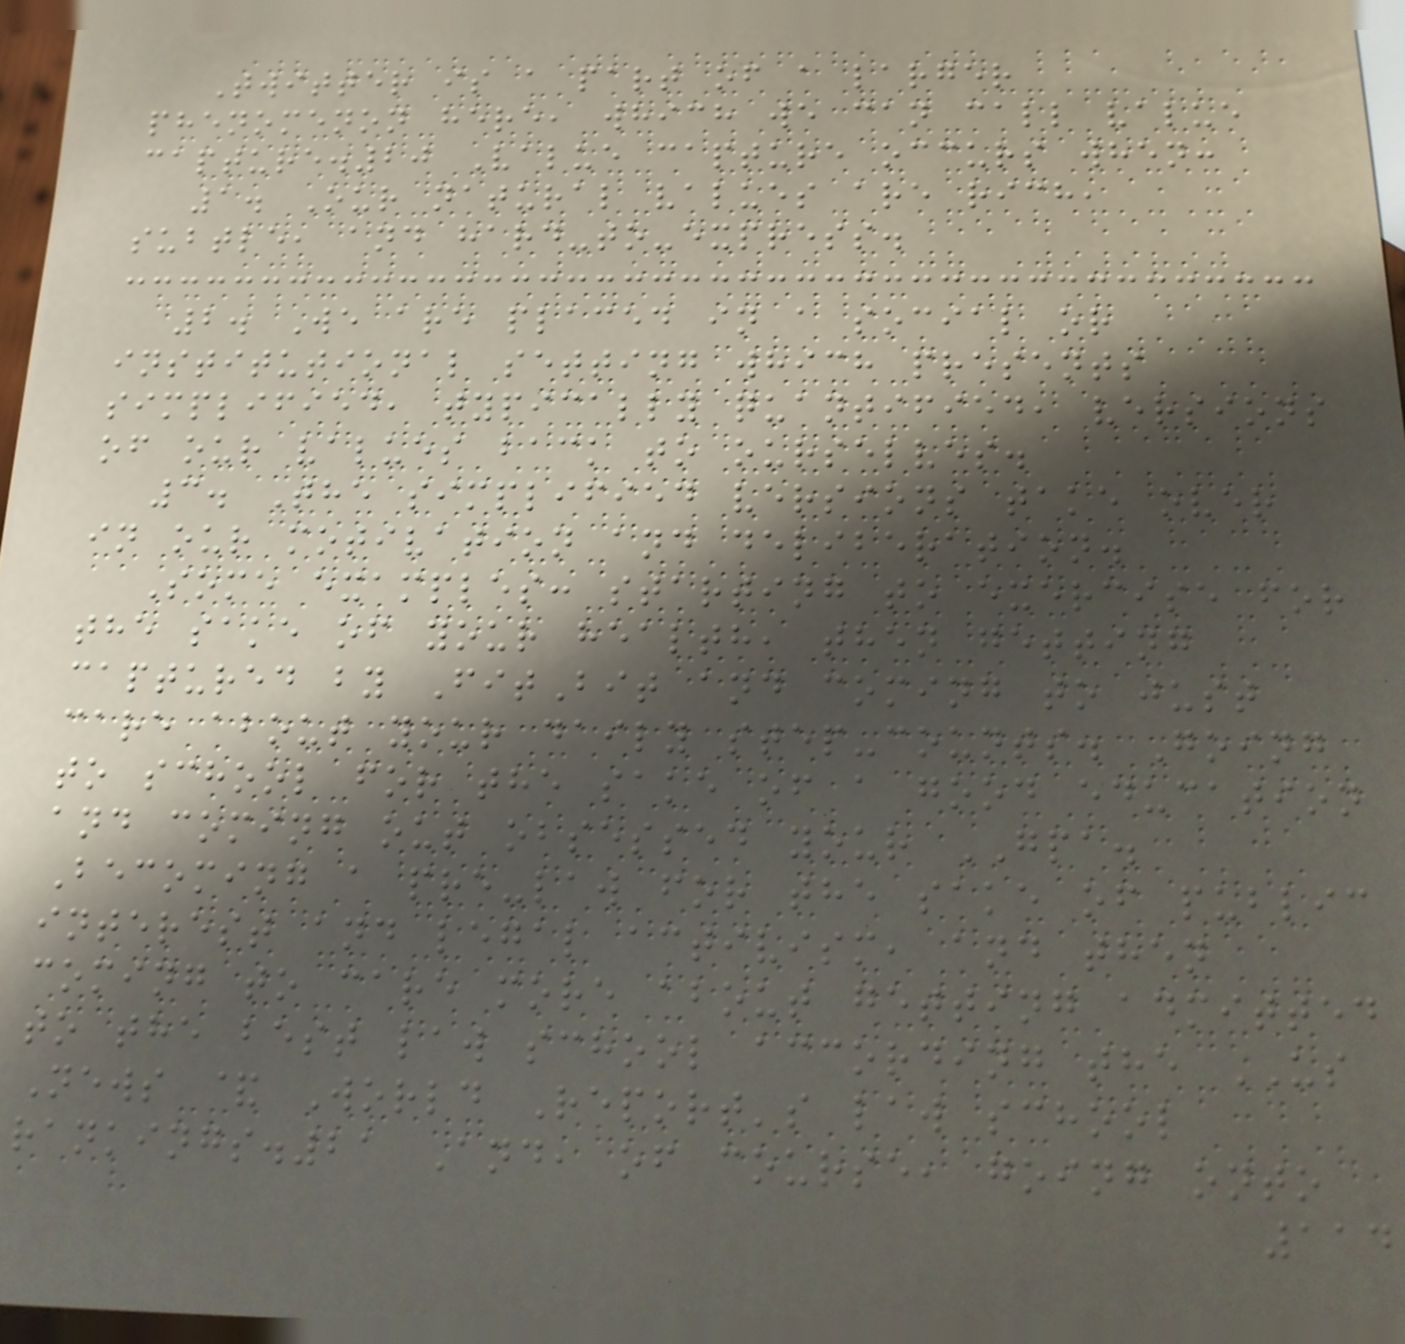Twitter is a part of a larger
phenomenon here, which we can call value
capture.20 Value capture occurs when:
1. Our natural values are rich,
subtle, and hard-to-express.
2. We are placed in a social or
institutional setting which presents
simplified, typically quantified, versions
of our values back to ourselves.
3. The simplified versions take over
in our motivation and deliberation.
Some examples: starting to exercise for
the sake of your health, then getting
captured by FitBit and coming to just
care about your daily step-counts. Going
to school for the sake of a good education
and coming out obsessed your GPA.
Becoming a pre-law for the sake of public
interest and legal activism, and then
coming to care more about getting admitted
to the best law school according the US
News & World Report's law school
rankings.21 And, of course, going onto
114
